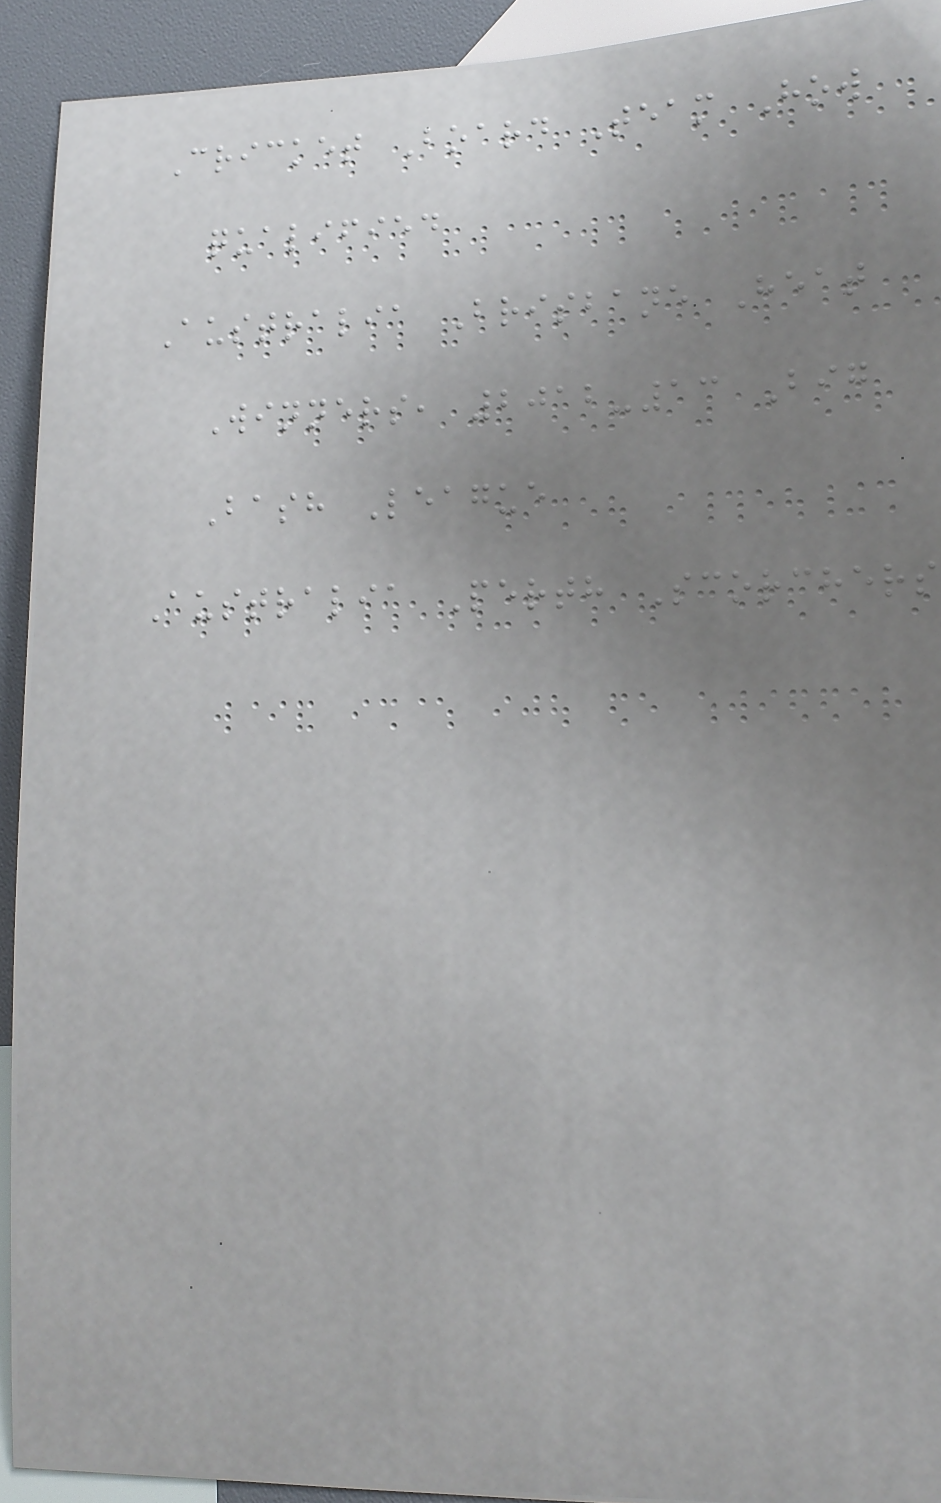Cricket Board Team How
qualified
Australia Brisbane Heat
Winners, 2012-13 Big
Bash League
Australia Perth Scorchers
